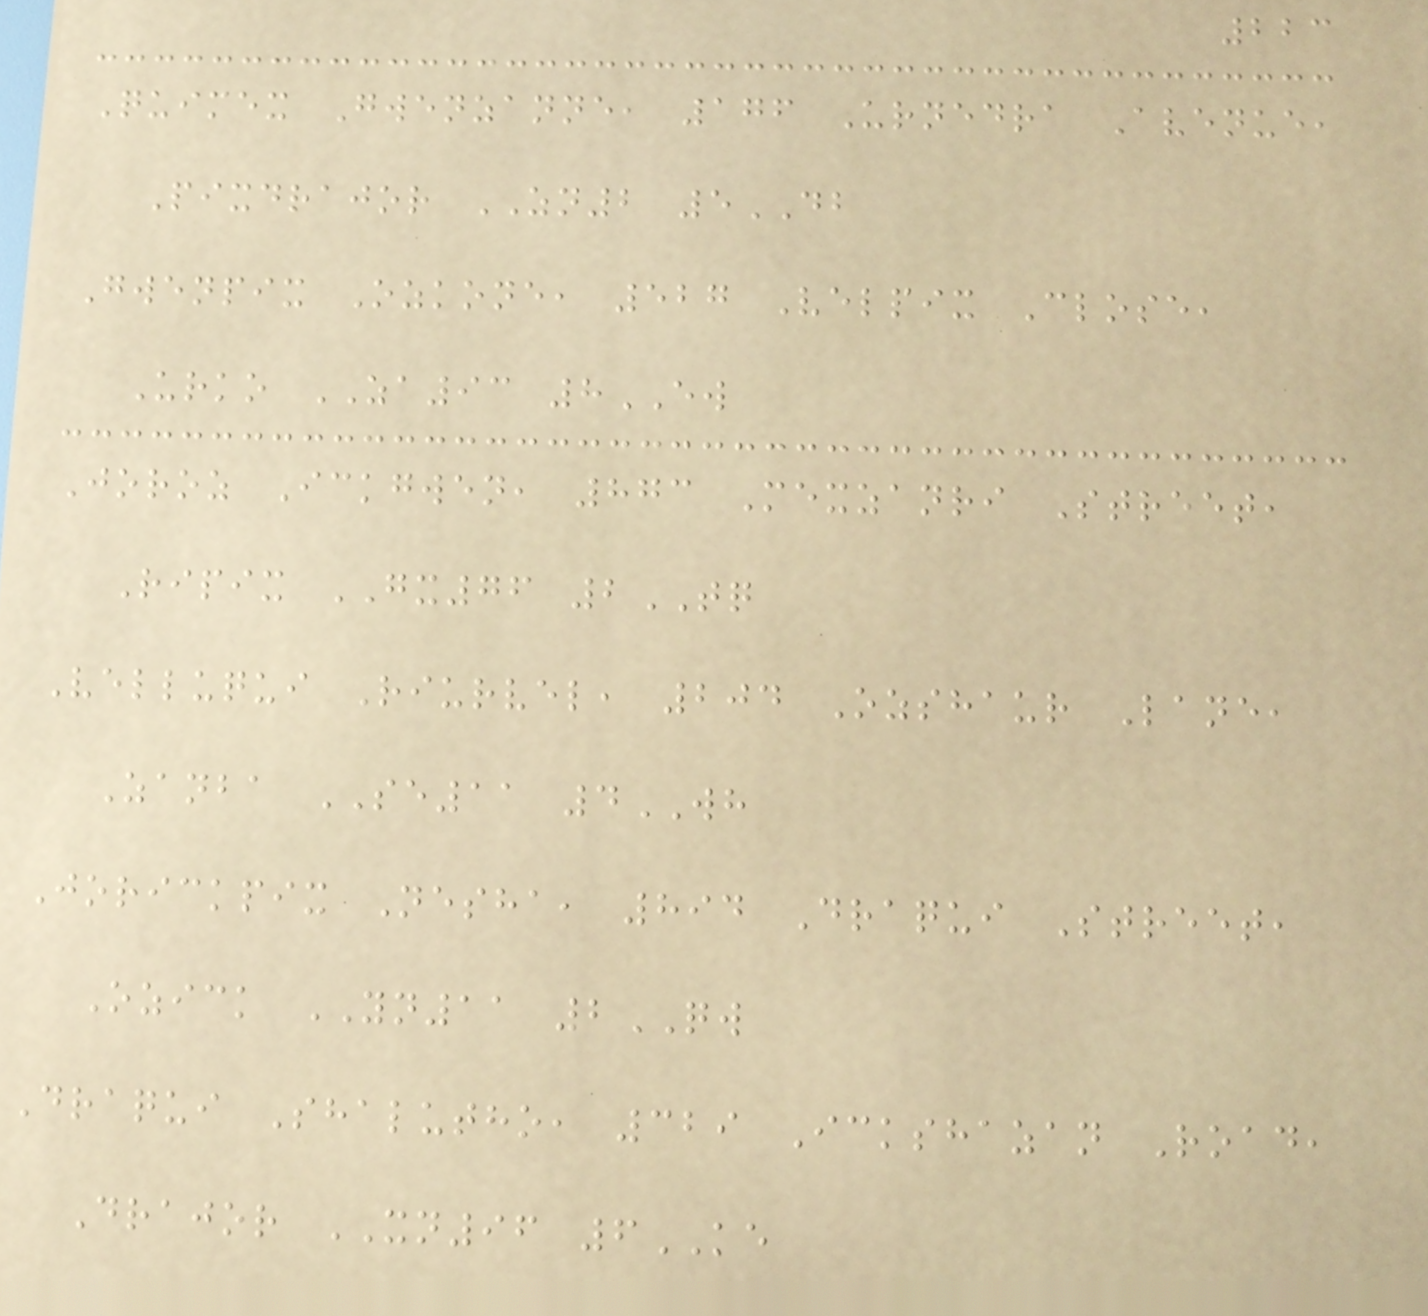223
Quimex Gwenzanne, 176 Urnedra Avenue,
Pixdrajor ZN2 5DB
Gwenpix Ozkone, 527 Velpix Close,
Urko ZA93 8EW
Joroz Ickgwen, 873 Mexzanri Street,
Ripix GX76 2TQ
Velluqui Riurvel, 204 Ozshaur Lane,
Zanba SE11 4WH
Jorickpix Nesha, 894 Draqui Street,
Ozick YN11 2QW
Draqui Shalutho, 329 Ickshazan Road,
Drajor XN96 6KE
